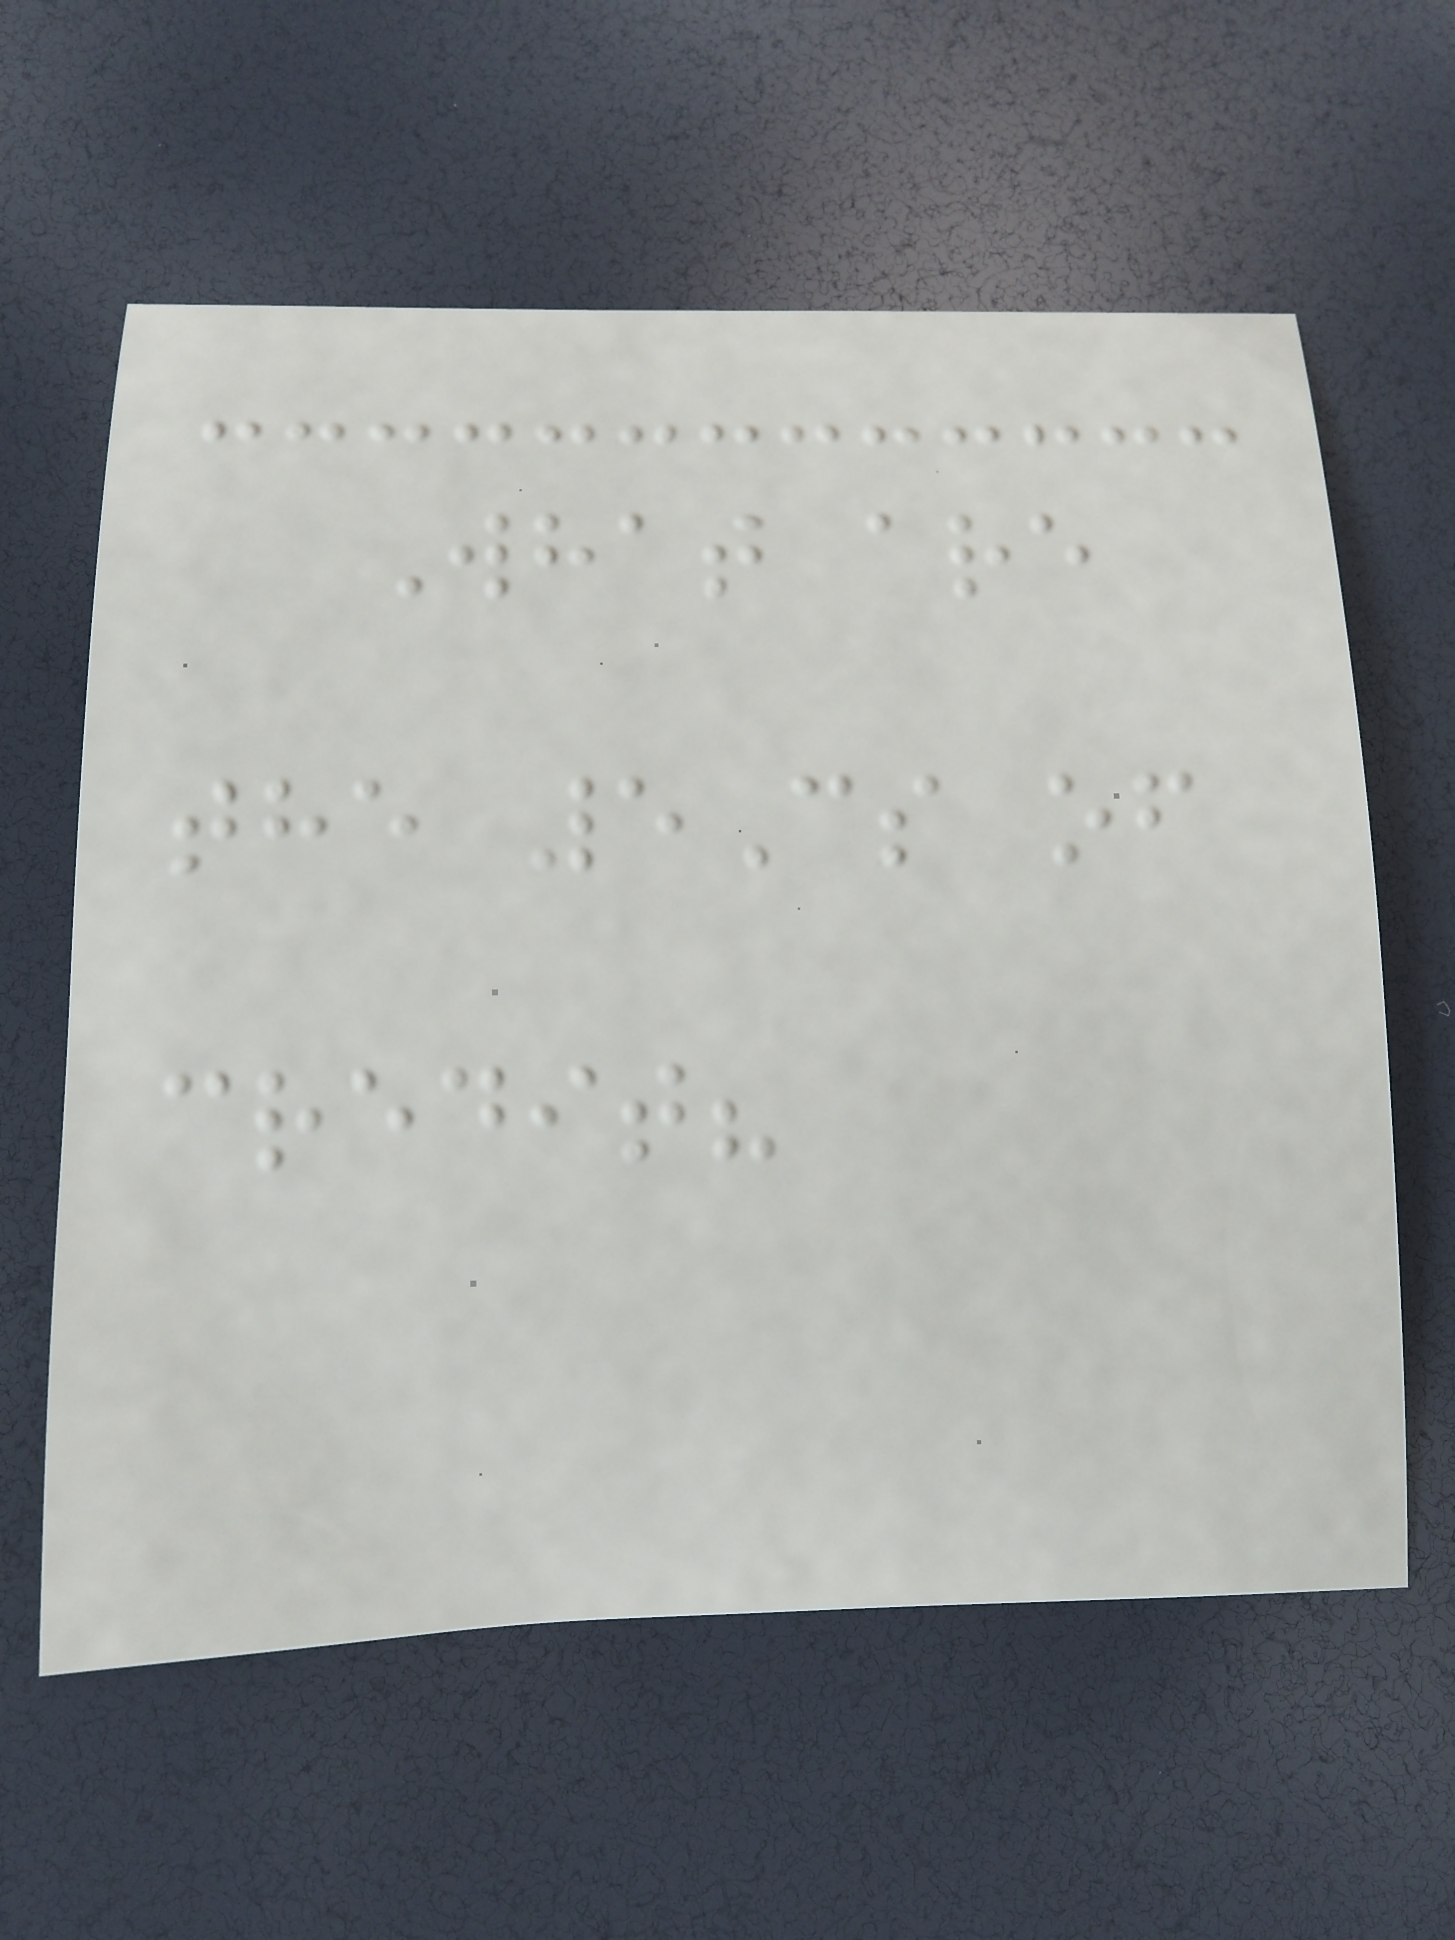What are
the 5Cs of
credit?
